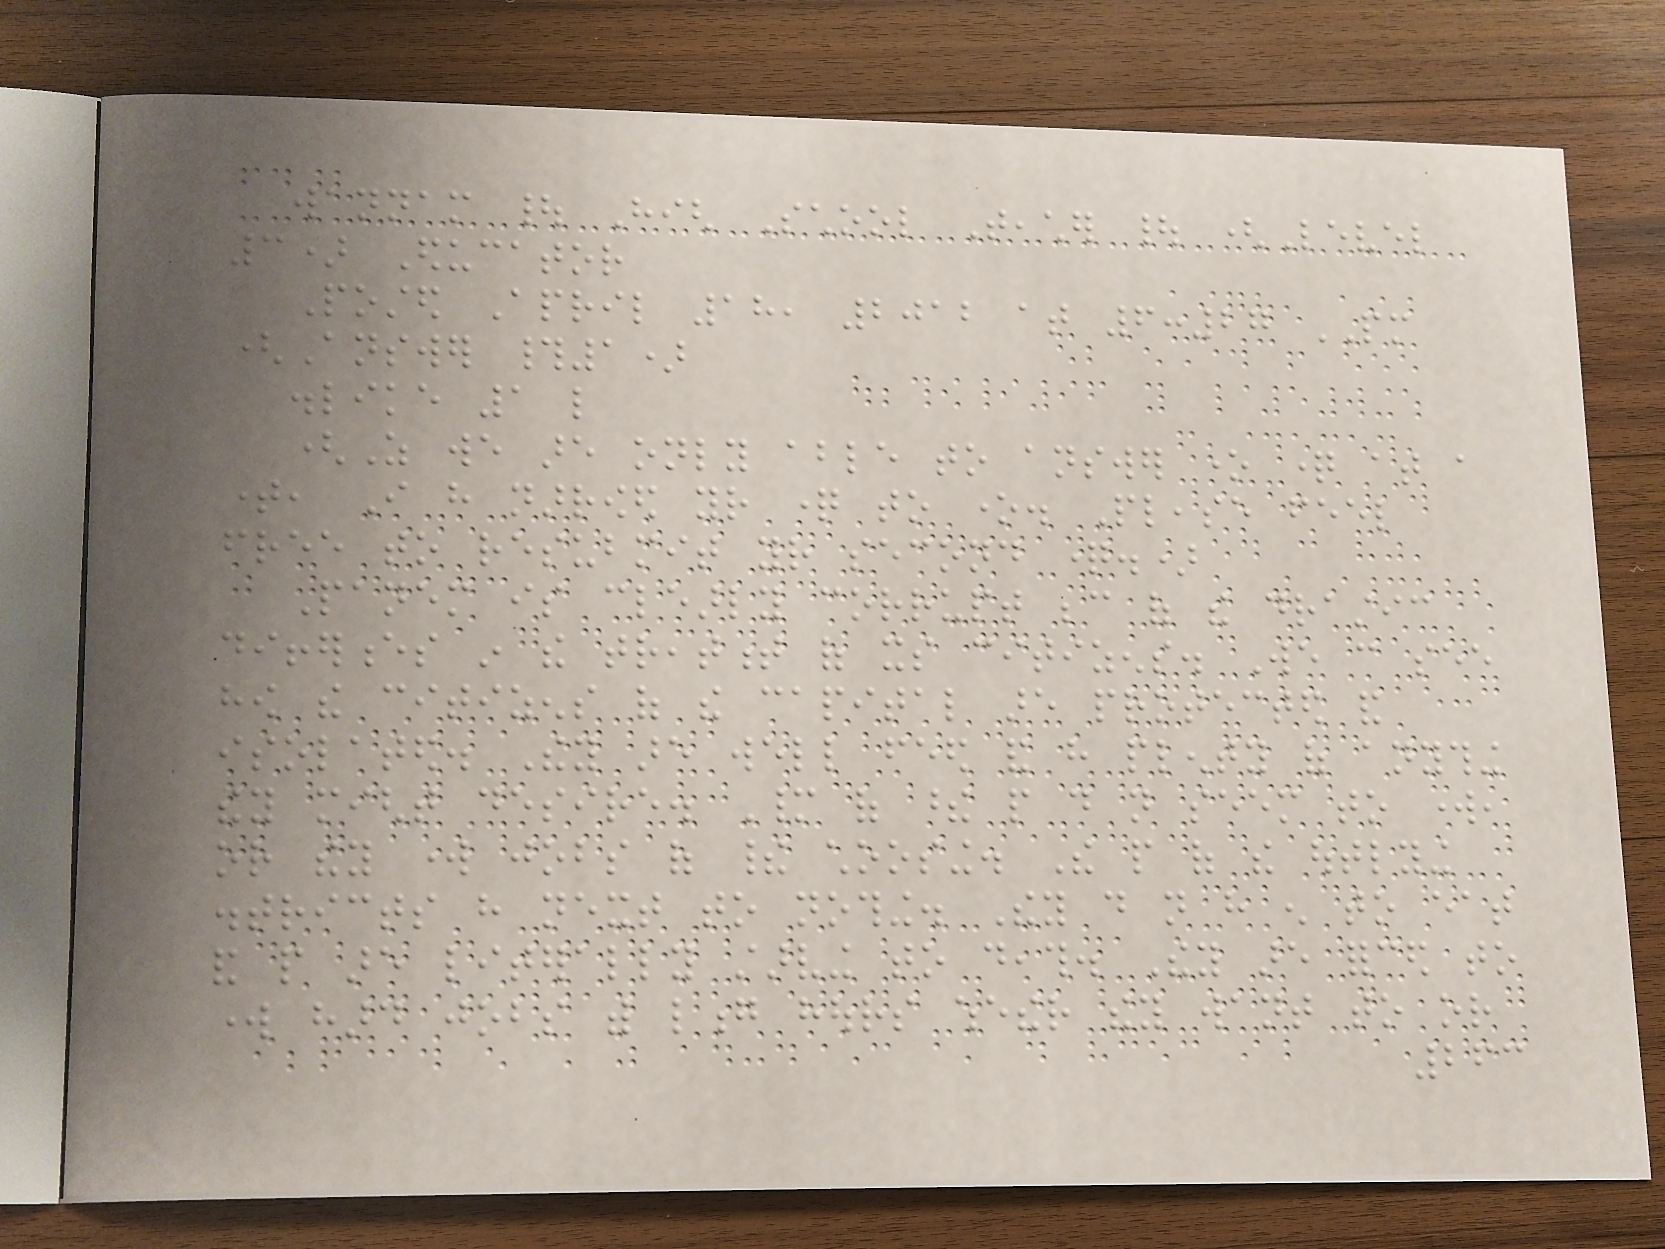wannam | High School Teacher | (Level
3) Educator
Posted April 18, 2012 at 6:27 PM
(Answer #1)
dislike 1 like
(As we are only able to answer one question at a
time, I have narrowed your question to one. Please feel
free to resubmit your second question.)
Panem is clearly corrupt because of the drastic
differences in the treatment of its citizens. We can see
how the citizens of the capital are protected and
isolated. They are well feed and have plenty of anything
they might desire. Many of these people do not seem to work,
or they work jobs of their choosing. The people of the outlying
districts have next to nothing. They do not have enough to eat
and people are literally starving to death. They are forced to
work hard jobs with long hours whether they want to or
263
